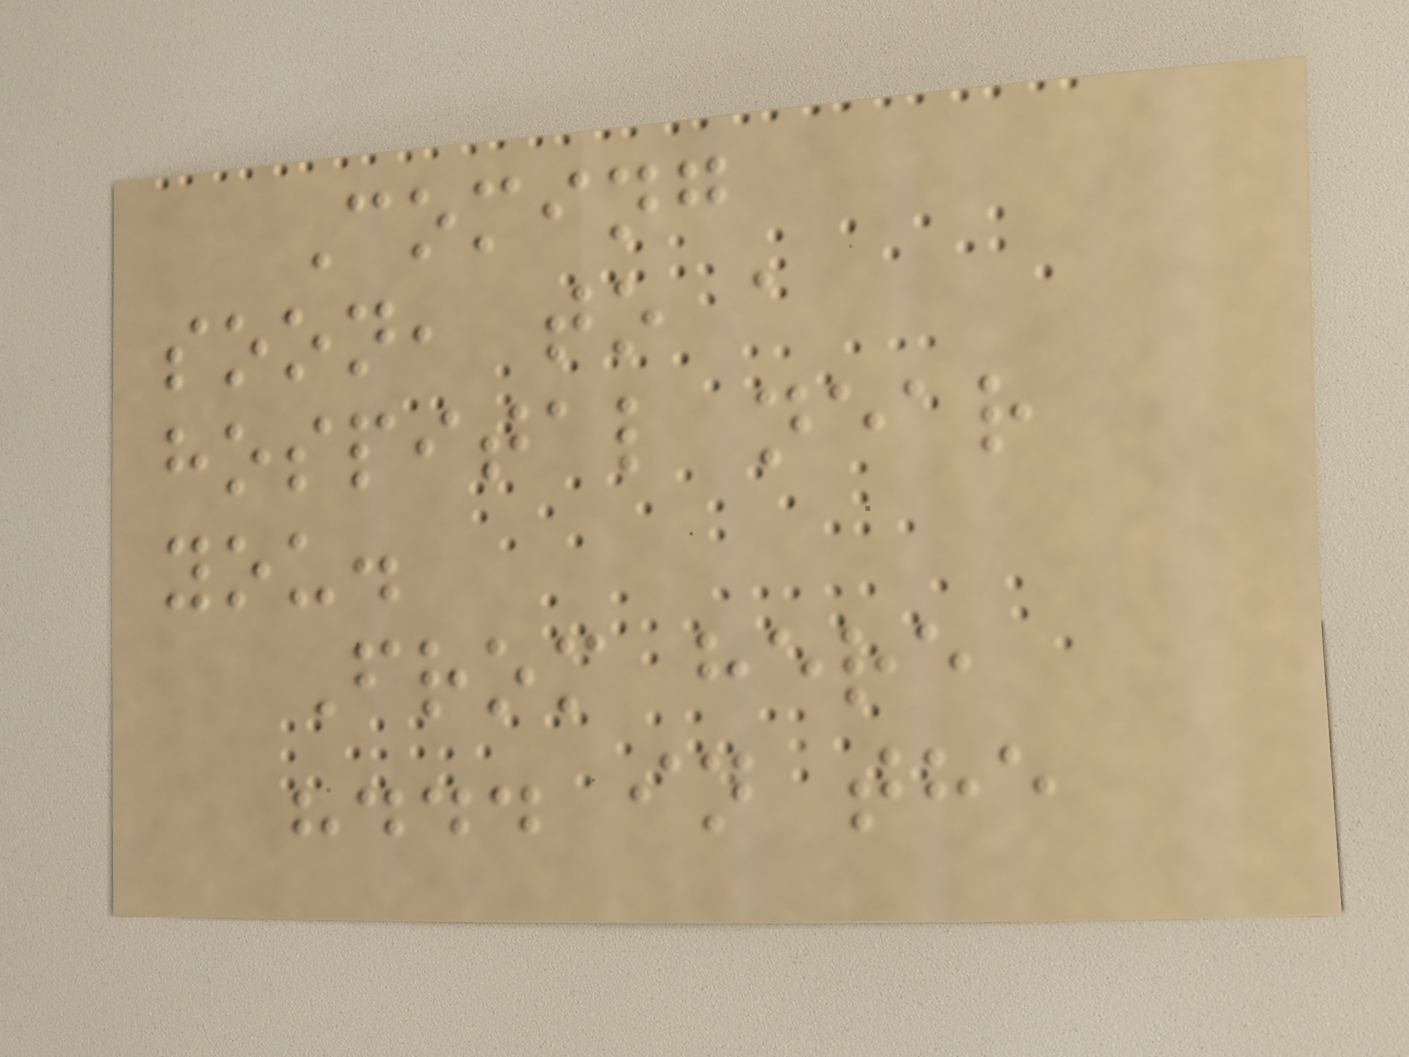Coming
soon, to a
hospital near
you.
From here
"... in the
